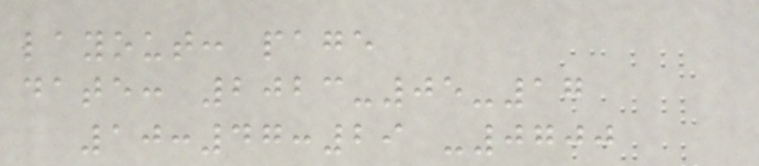layout: page
date: 2023-05-17
10:47:29 -0700
